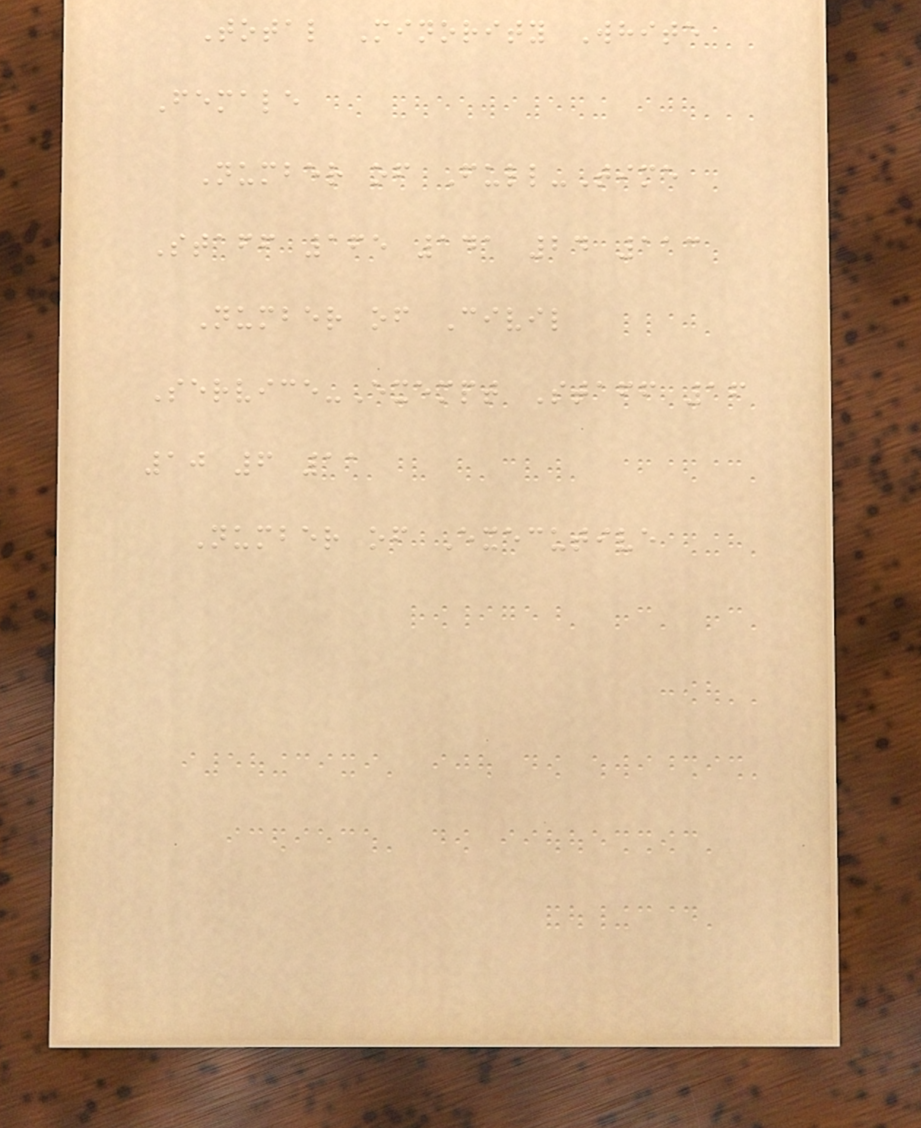Total Minority White
Female
Number of Full-Time
Staff 165 141 24 113
Number of Civil
Service-Exempt Staff 16
10 6 11
Number of Executive
